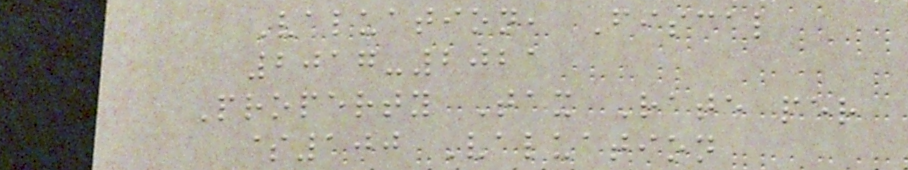Valuation, Fiscal
2017-2021
Property Tax Rate per
$100 Valuation
